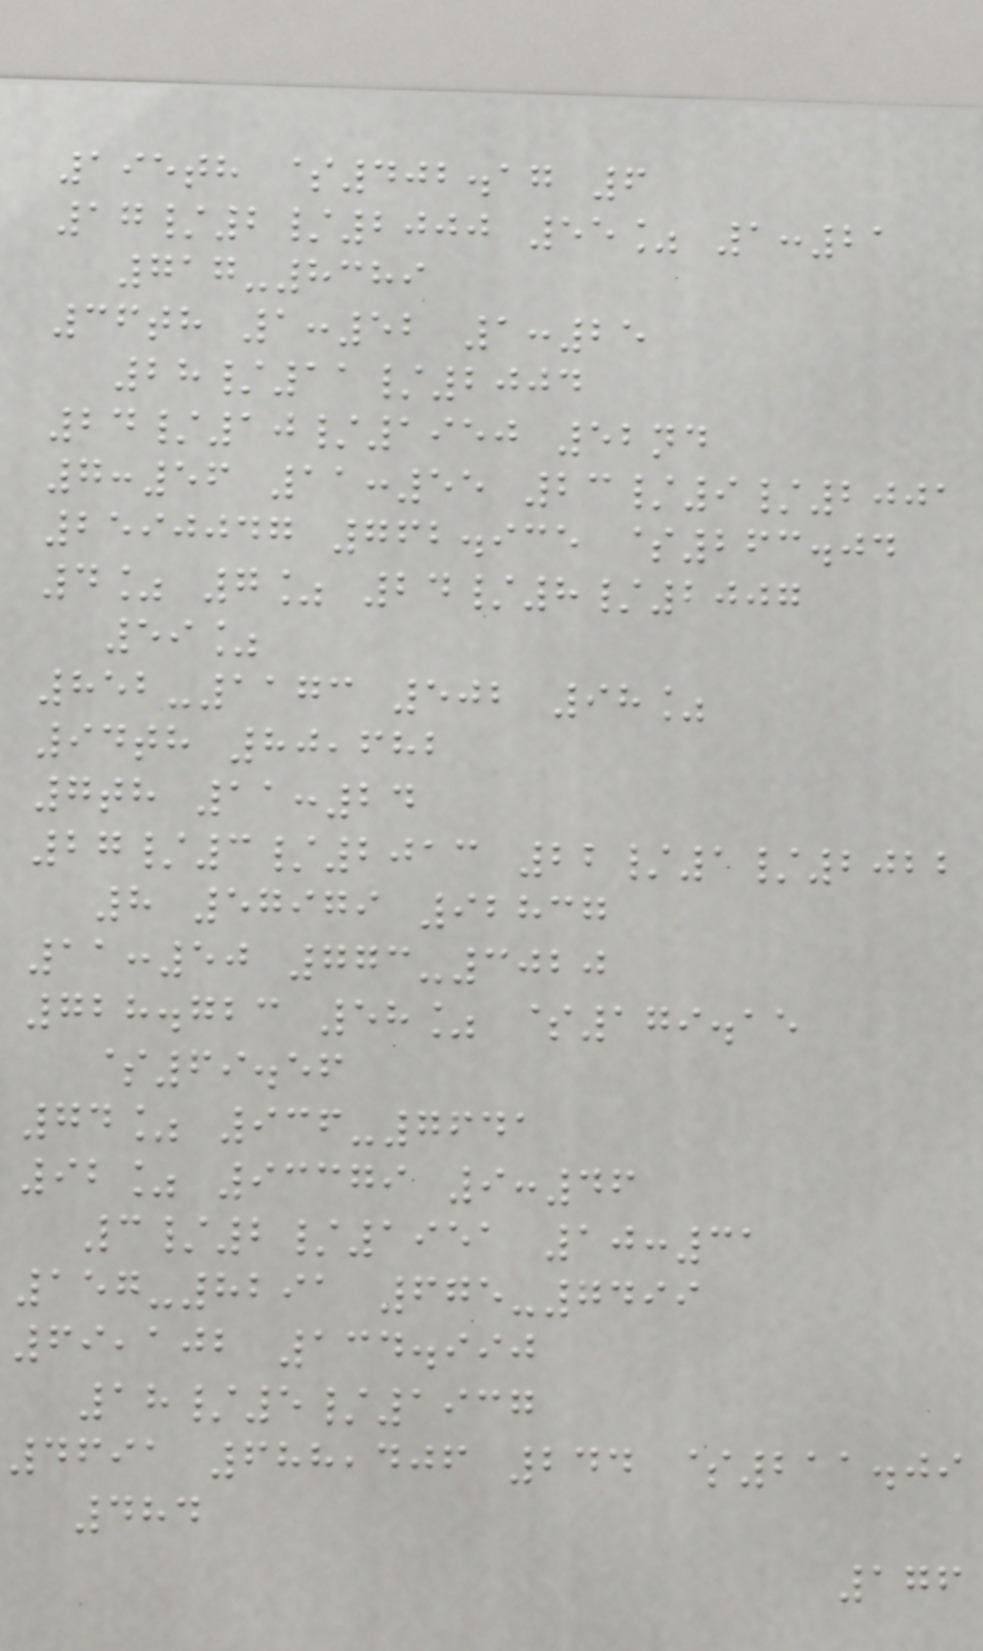195th $402.17 6
17/2/2000 55% 1:21
717-8389
36th 1:52 1:25
28/11/2004
24/10/1950 52nd
7:56 11:55 23/9/2001
2590047 762.935 $263.04
4% 7% 24/8/2007
59%
852-1173 502 98%
94th 80,682
7th 11:24
27/3/2013 22/1/2022
8 57979 92837
11:50 773-3020
728.723 58% $179.15
$69.56
74% 936-7641
92% 93379 9:46
3/2/1951 10:31
157-8291 675-7499
69,102 134.990
18/5/1937
4691 688,406 244 $211.09
484
176
